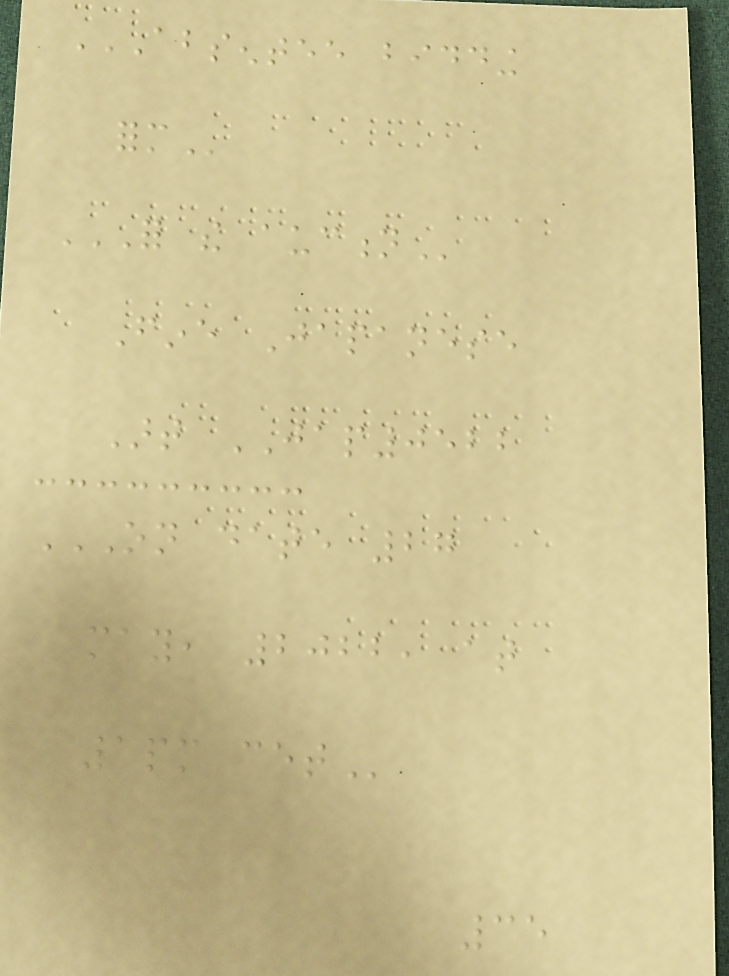ABSENTEE BIDDING
FORM
FOR THE AUCTION
Fine Japanese
Art JAP0522
ON DATE 27
MAY, 2022, AT
1PM CET
35
